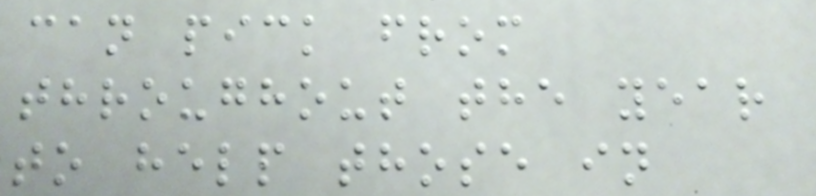can pick from
throughout the year
to help those in
